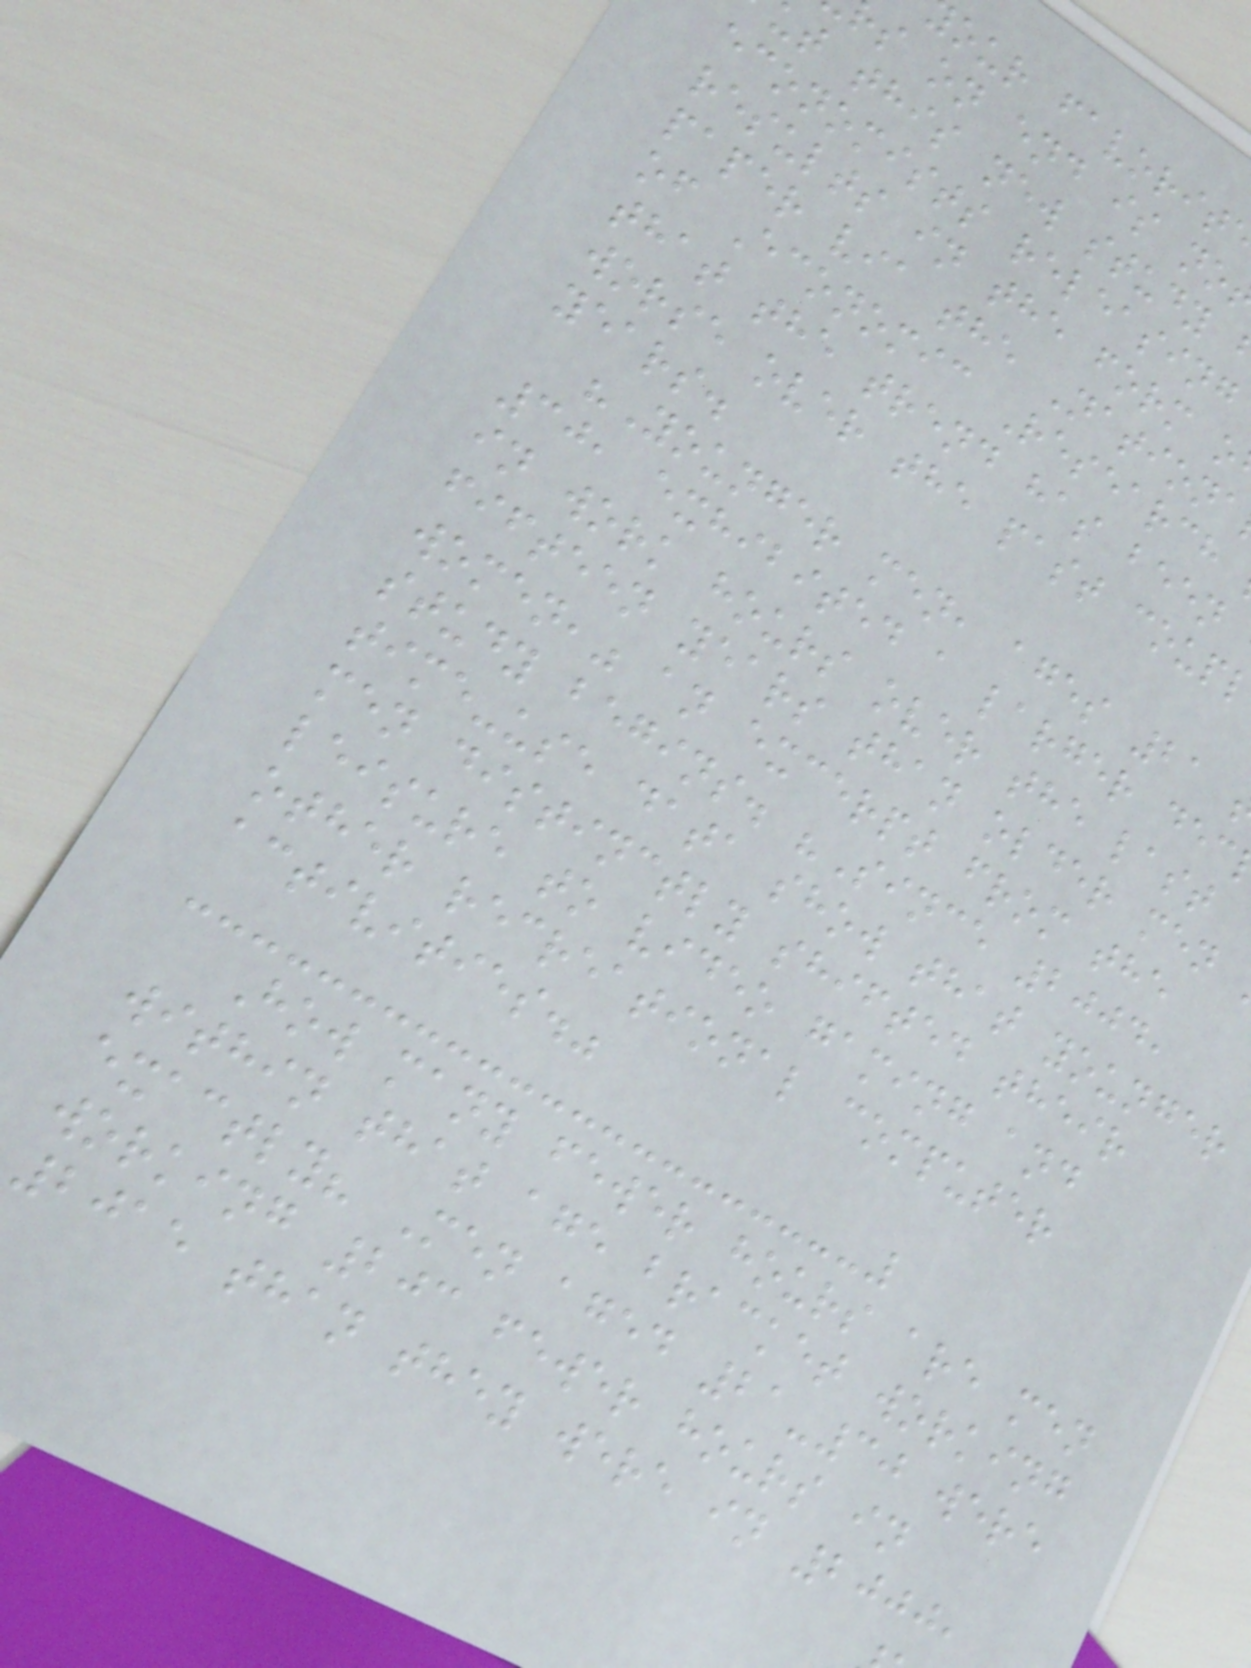our favorit
s on end is no
ut this new study
economists releasing
results in the form o
paper via the Nationa
of Economic Research
that the trend has been
worse over the past coup
years.
"Younger men, ages 21
30, exhibited a larger dec
in work hours over the last
fifteen years than older men
women," an excerpt from the
study begins. "Since 2004,
time-use data show that younger
men distinctly shifted their
leisure to video gaming and
other recreational computer
activities."
How many fewer hours are men
within that age bracket working
exactly? Men aged 21-30 were
working 203 fewer hours in
2015 than they were in 2000,
